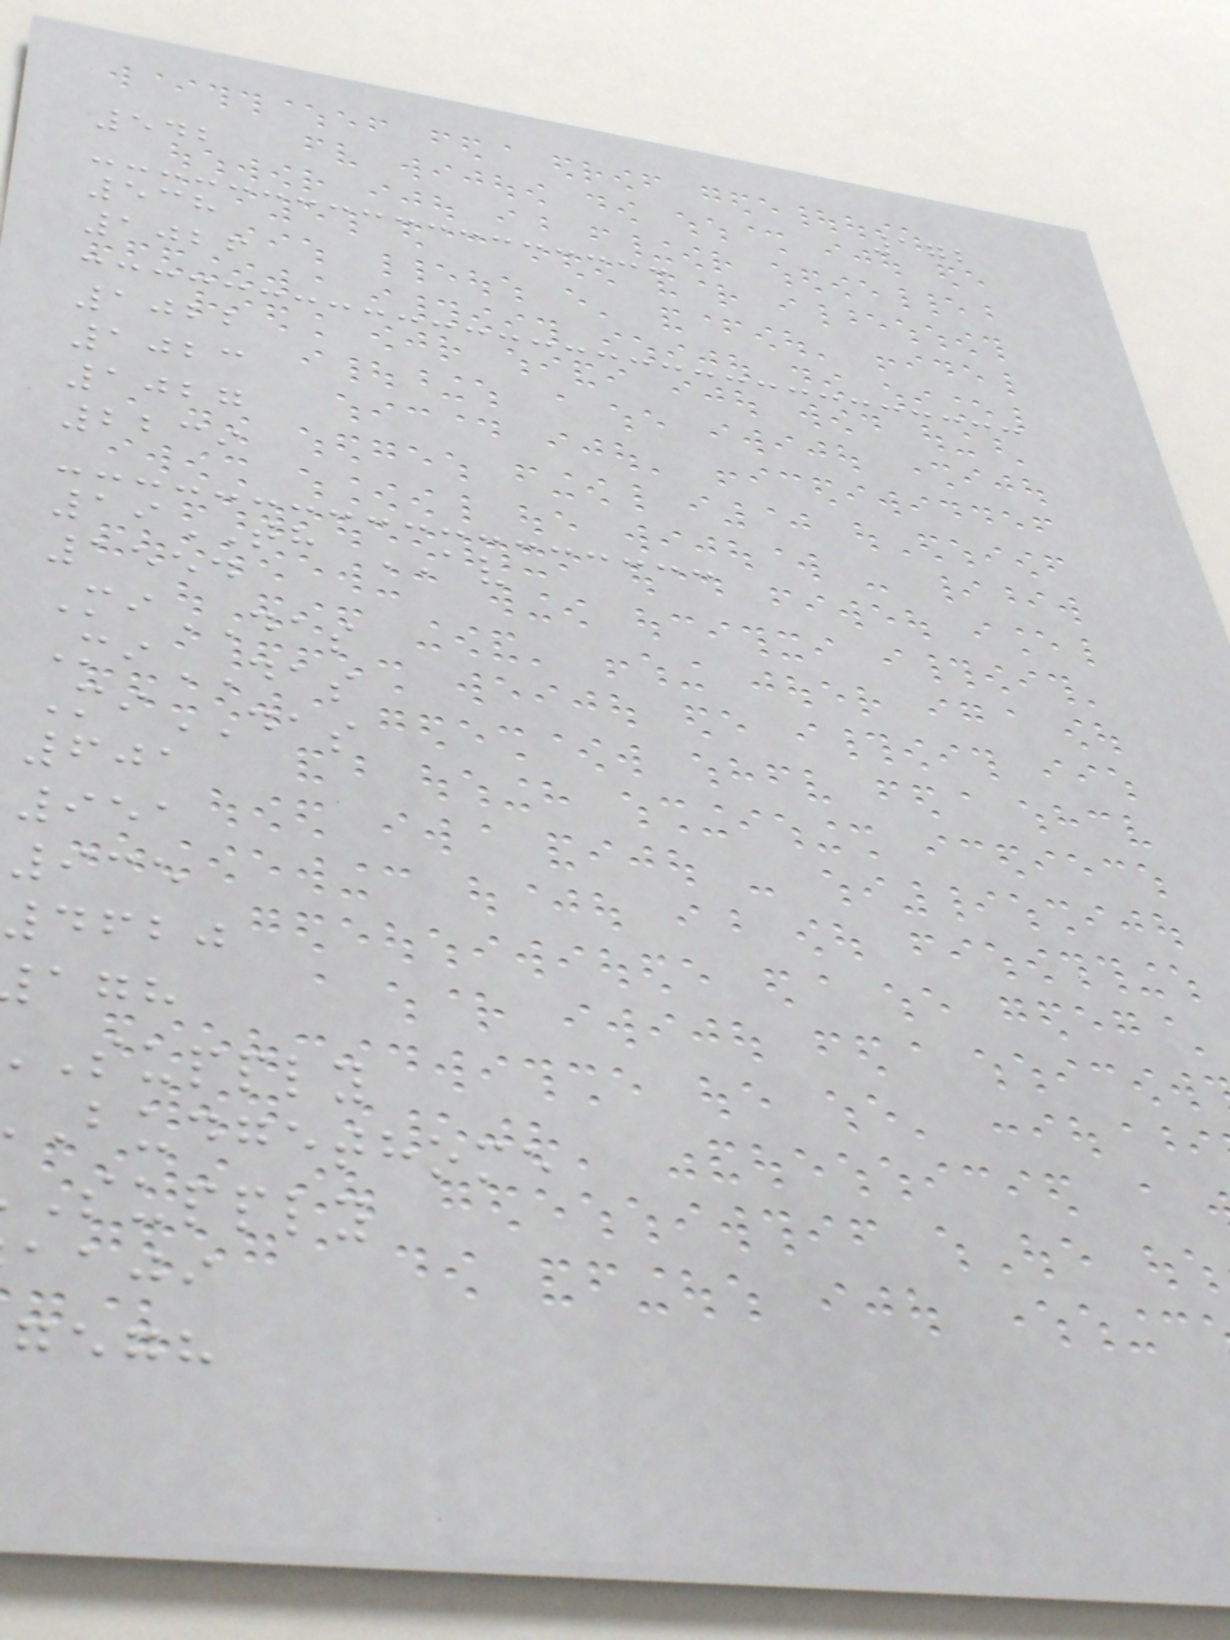172
542
538
1026
1022
1023
1027
2239
19TH AV
1554
MiDAS
MiDAS
MiDAS
601
951
935
4620
supply
budgethome
supply
aaji
gegh
